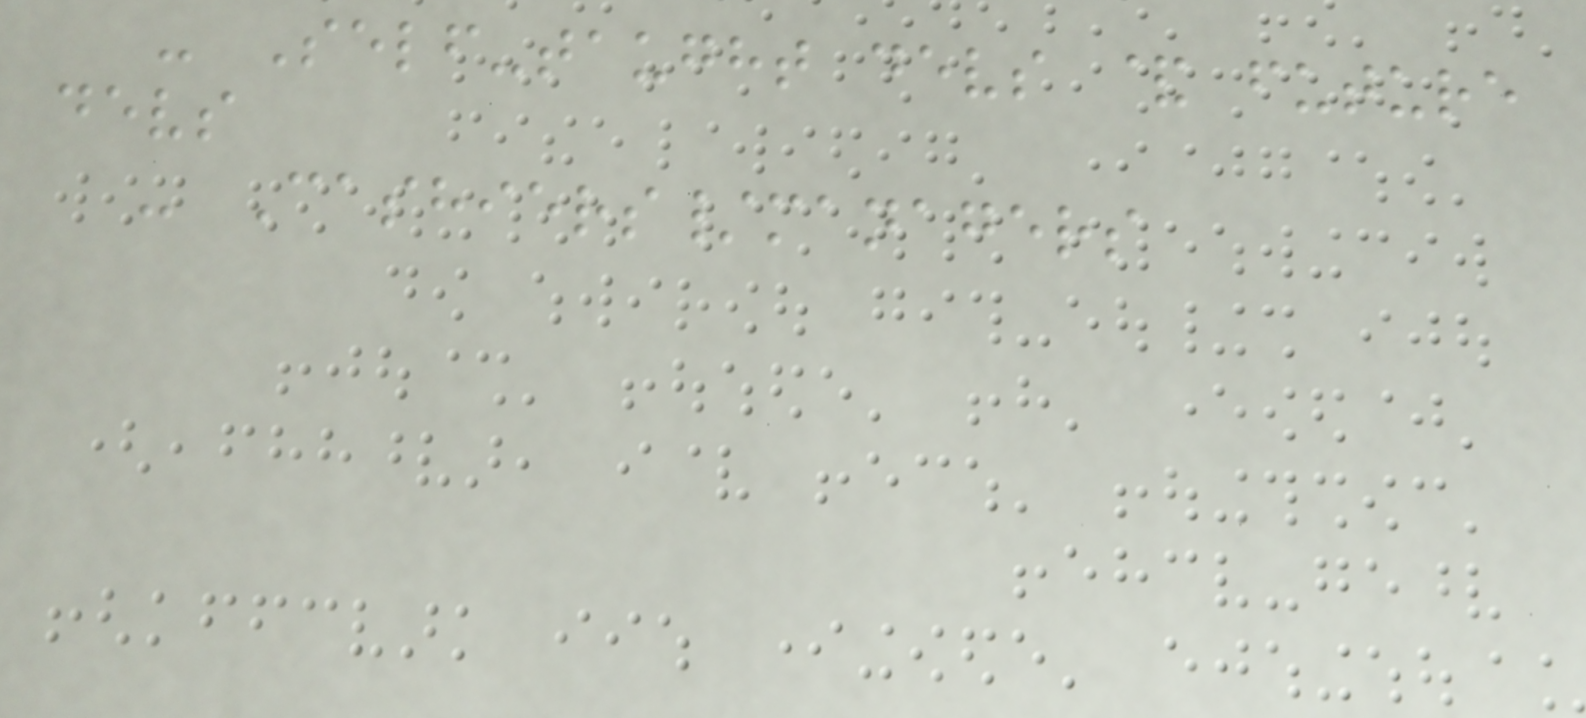- Self-taught devs & future
devs
- Cashiers/managers
